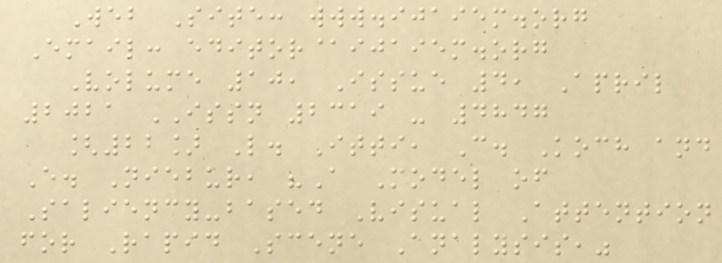Web Site: www.ijaiem.org
Email: editor@ijaiem.org
Volume 10, Issue 4, April
2021 ISSN 2319 - 4847
[22] L. Itti, C. Koch and
E. Niebur, "A Model of
Saliency-based Visual Attention
for Rapid Scene Analysis,"
